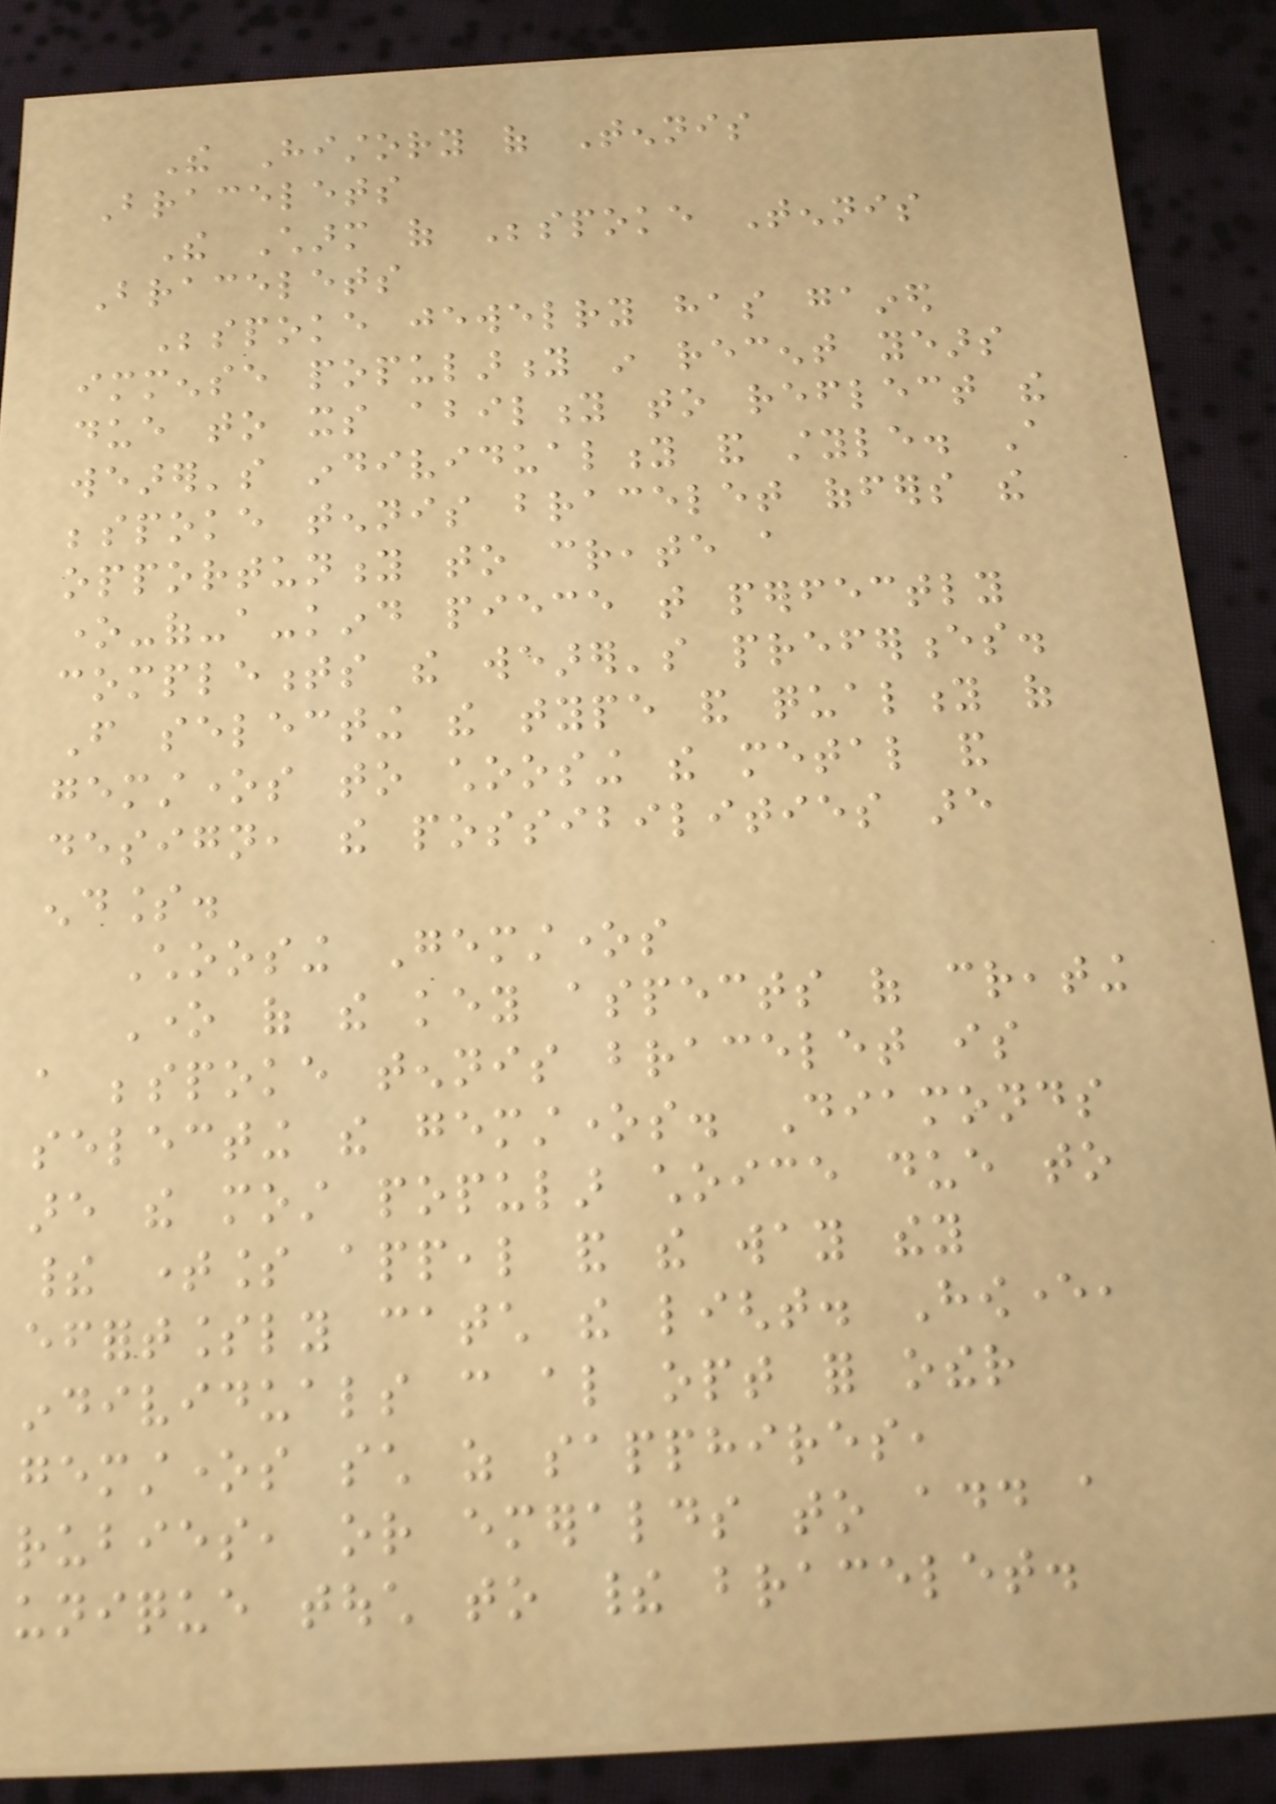The History of Tennis
Bracelets
The Charm of Bespoke Tennis
Bracelets
Bespoke jewelry has gained
immense popularity in recent years
due to its ability to reflect the
wearer's individuality and style. A
bespoke tennis bracelet offers the
opportunity to create a
one-of-a-kind piece that perfectly
complements the wearer's preferences.
From selecting the type and quality of
gemstones to choosing the metal and
design, the possibilities are
endless.
Choosing Gemstones
One of the key aspects of creating
a bespoke tennis bracelet is
selecting the gemstones. Diamonds
are the most popular choice due to
their timeless appeal and the way they
effortlessly catch the light. However,
individuals can also opt for other
gemstones such as sapphires,
rubies, or emeralds to add a
unique touch to their bracelet.
